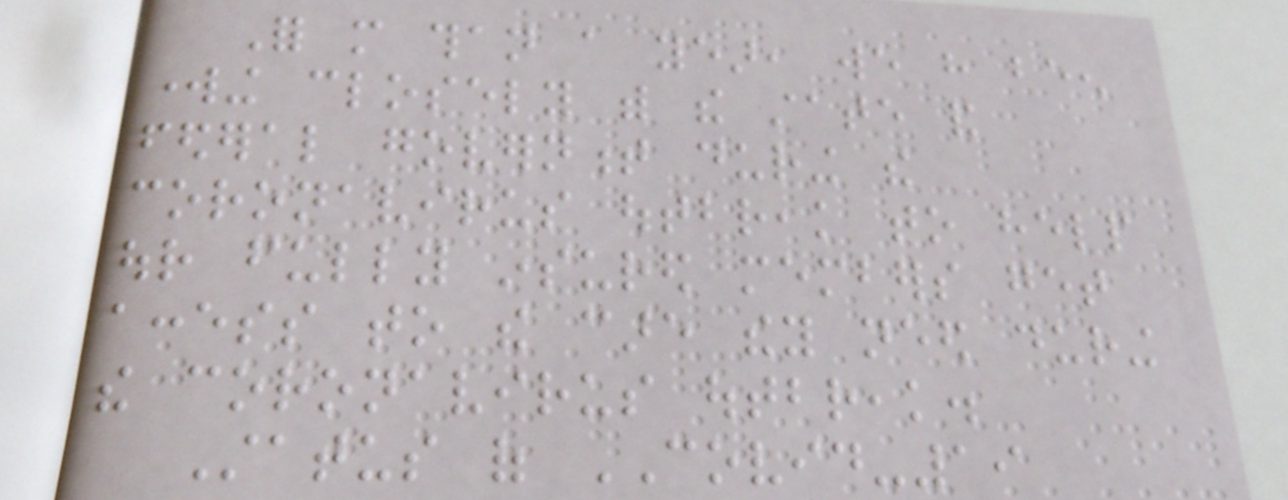For more than a year, we have been
working closely with the state and
federal government during the
coronavirus outbreak to help
our fully insured members get
access to the care they need during
the coronavirus outbreak.
Status of COVID-19
